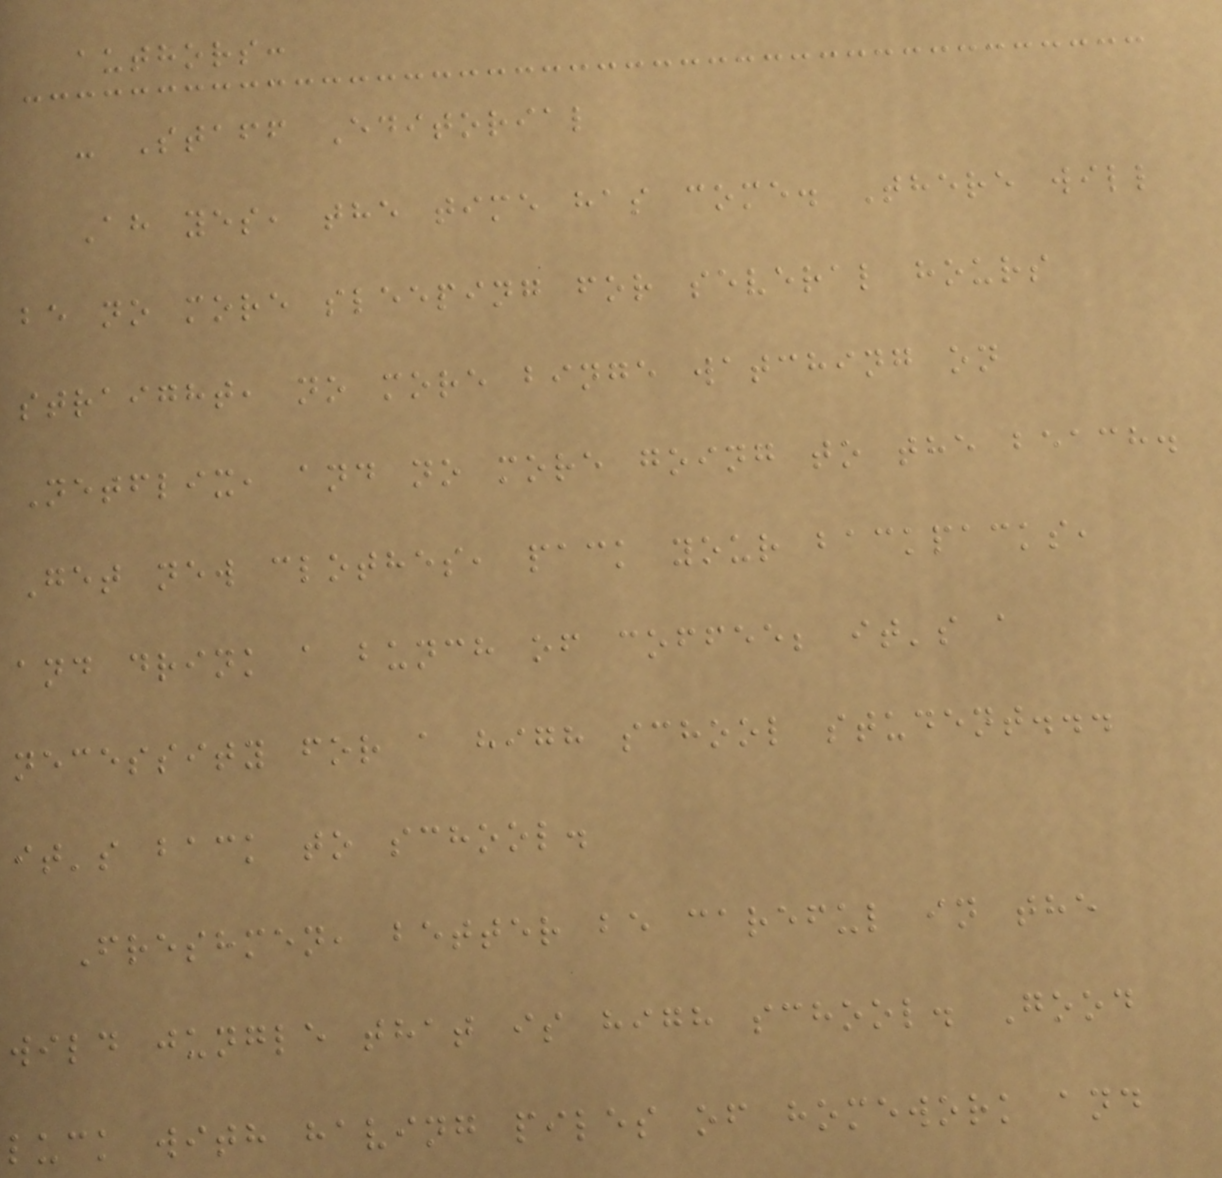authors:
- Staff Editorial
Ah yes, the time has come. There will
be no more sleeping for several hours
straight, no more binge watching on
Netflix, and no more going to the beach.
Get new clothes, pack your backpacks,
and drink a bunch of coffee; it's a
necessity for a high school student...
it's back to school.
Freshmen, better be careful in the
wild jungle that is high school. Good
luck with having piles of homework and
